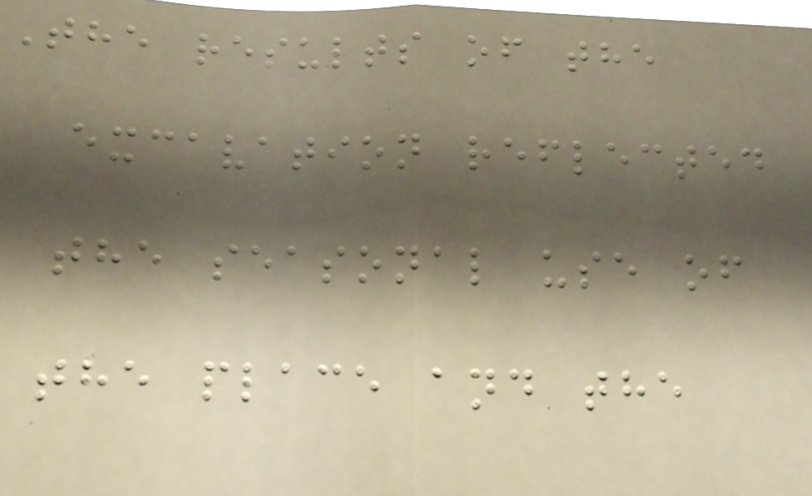The results of the
excavation reflected
the seasonal use of
the place and the
